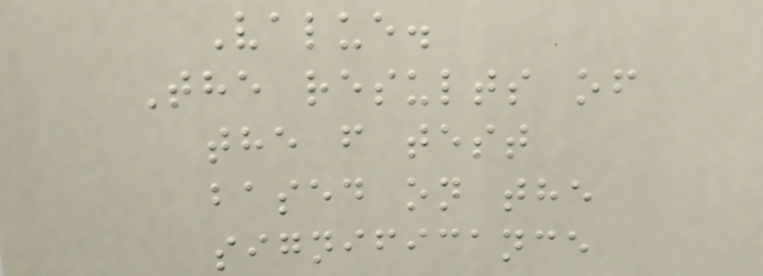Value.
The results of
the f test
based on the
significance
